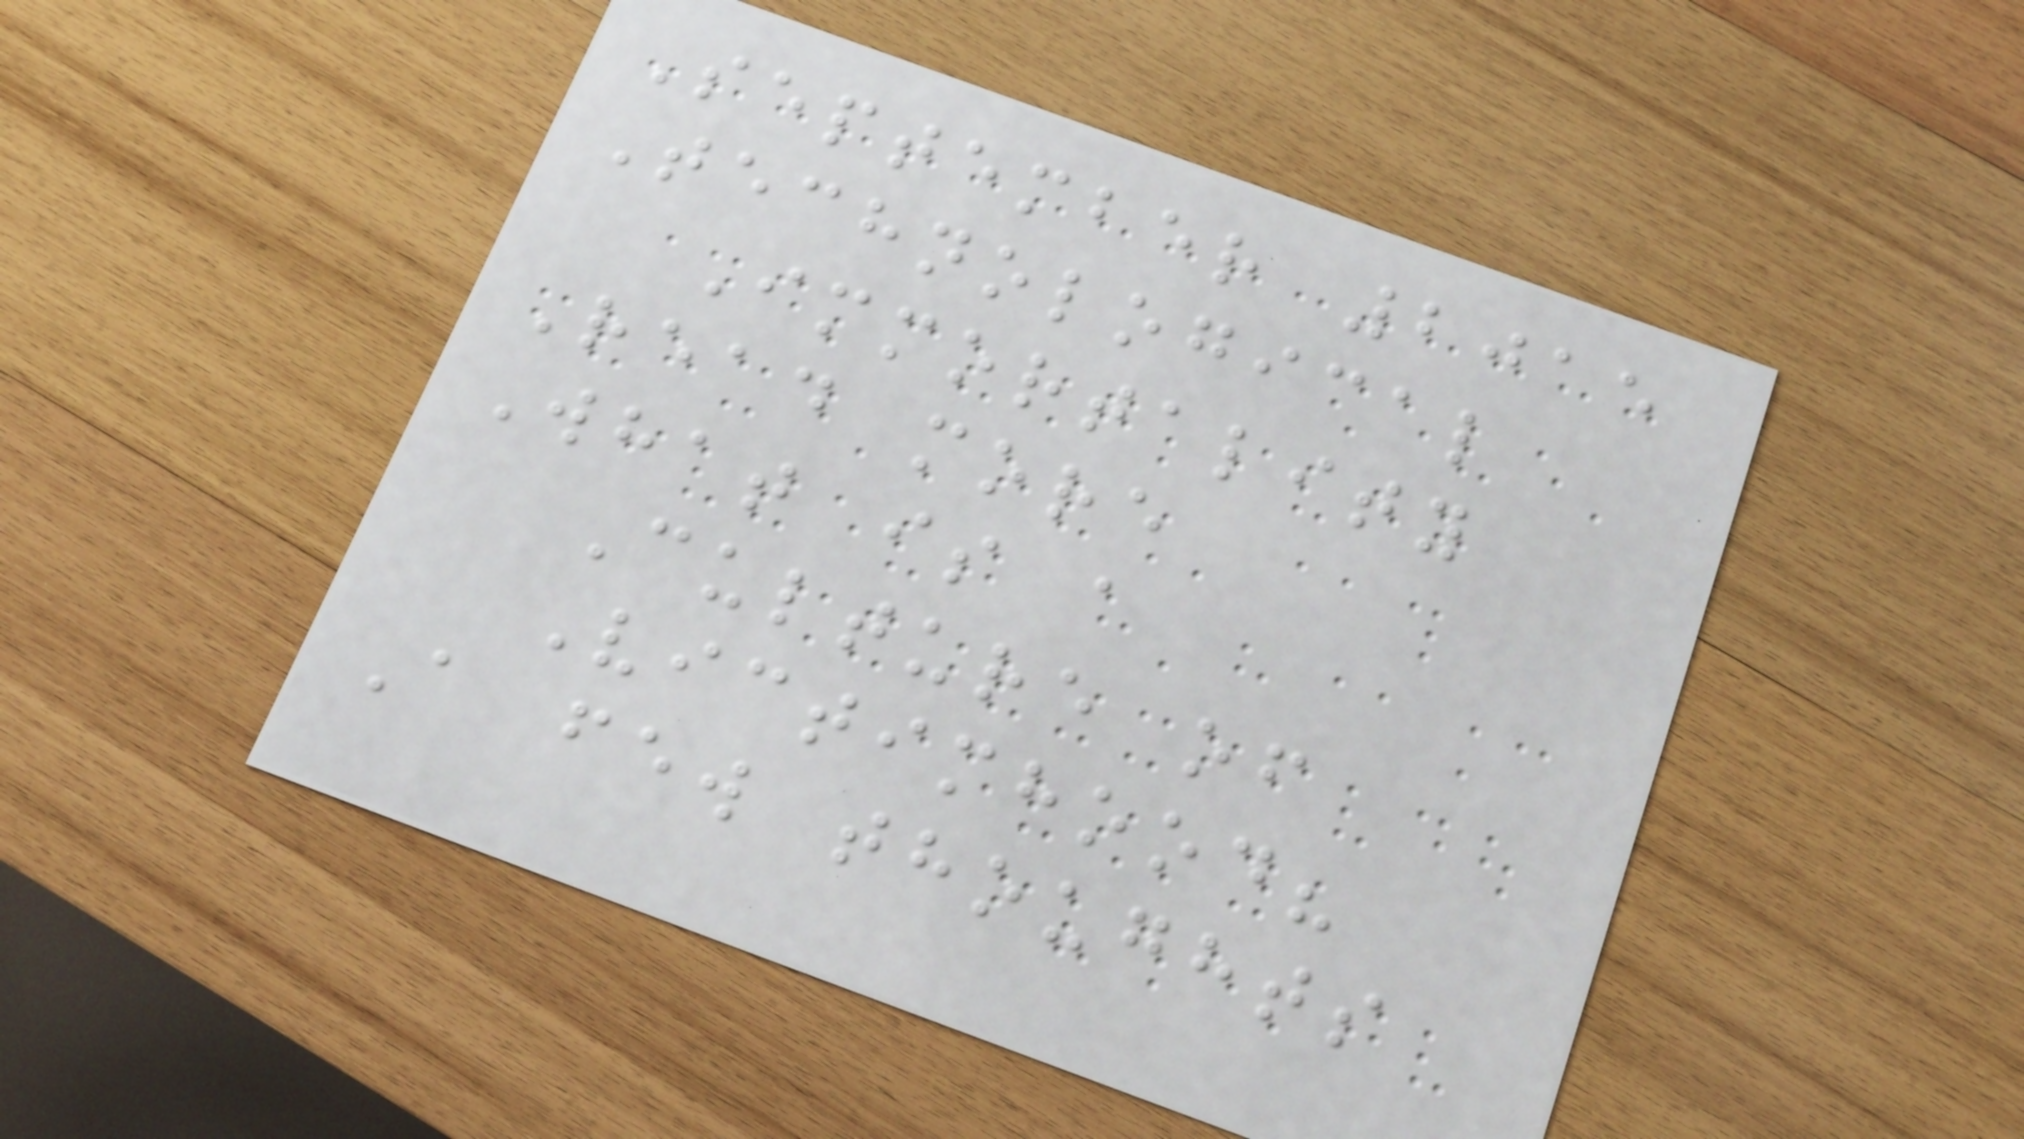September 2015
Technological
Immortality
Read more
What is a
Culture of
Victimhood?
A few thoughts
